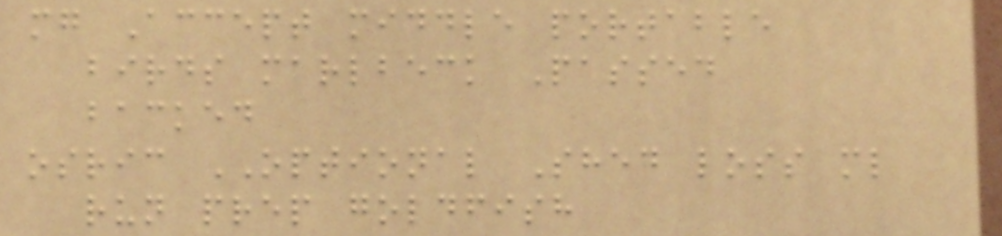mg Accept middle portable
birds marlbeck Passed
backed
osric OPTIONAL Shed loss ml
run prep goldfish
